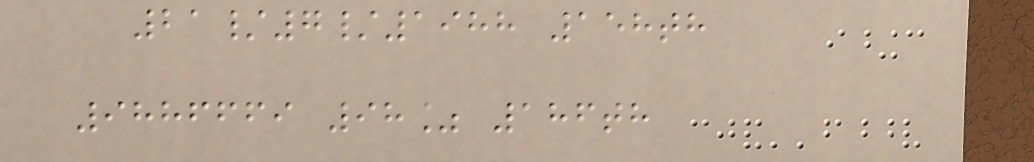21/7/1988 158th
9886669 98% 186th
